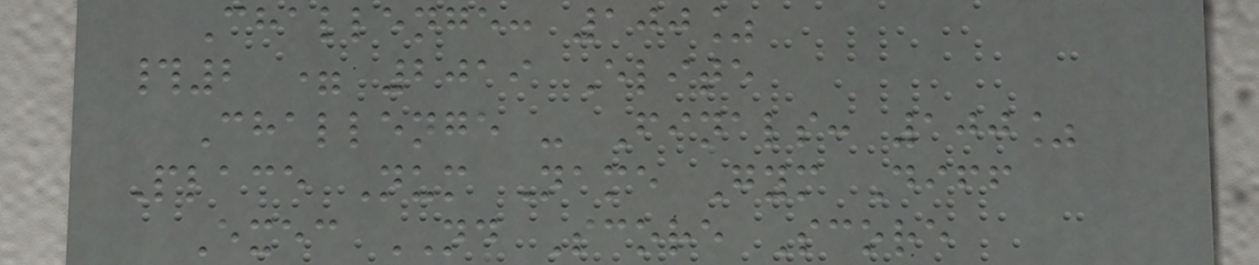Challenge: 100%
#2 = 2019 Elite
Challenge - Finals: 100%
Place Num Name Gym Diff
Exec ND Score Score
